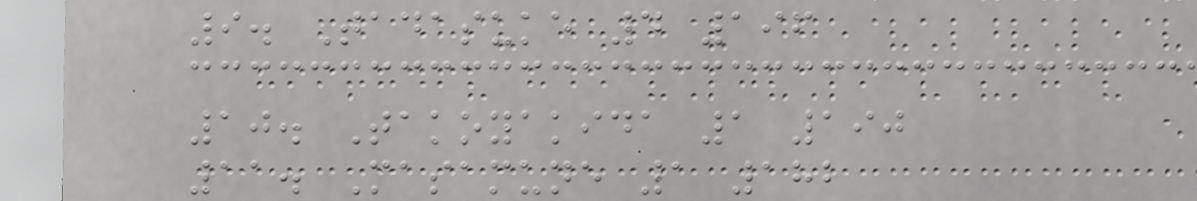9. Tadasuke 4 196
10. Takoyakida 1 190
11. Masamune 1 182
